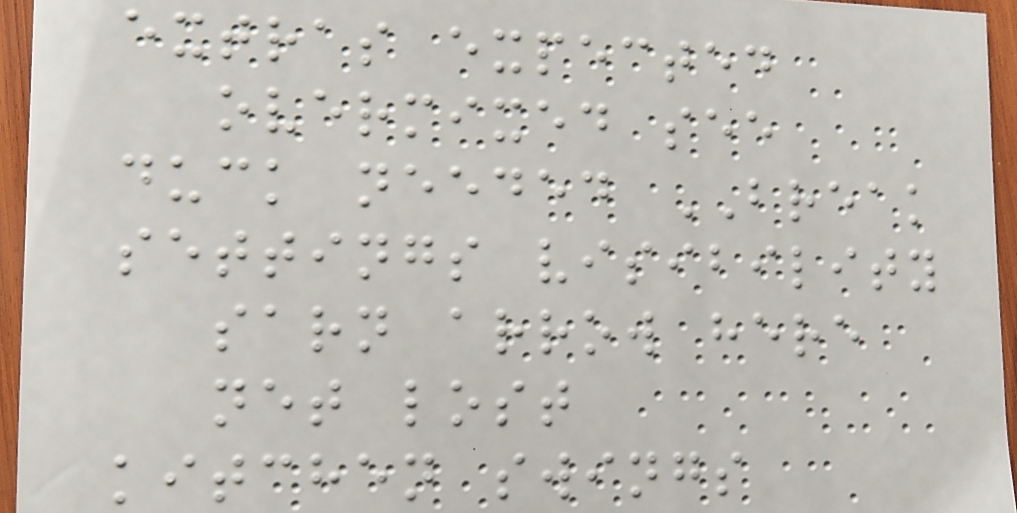extras expected
overmixed see
duck needed BREAK
settings visibility
sarn arrow here
net lost
kitchen swings
